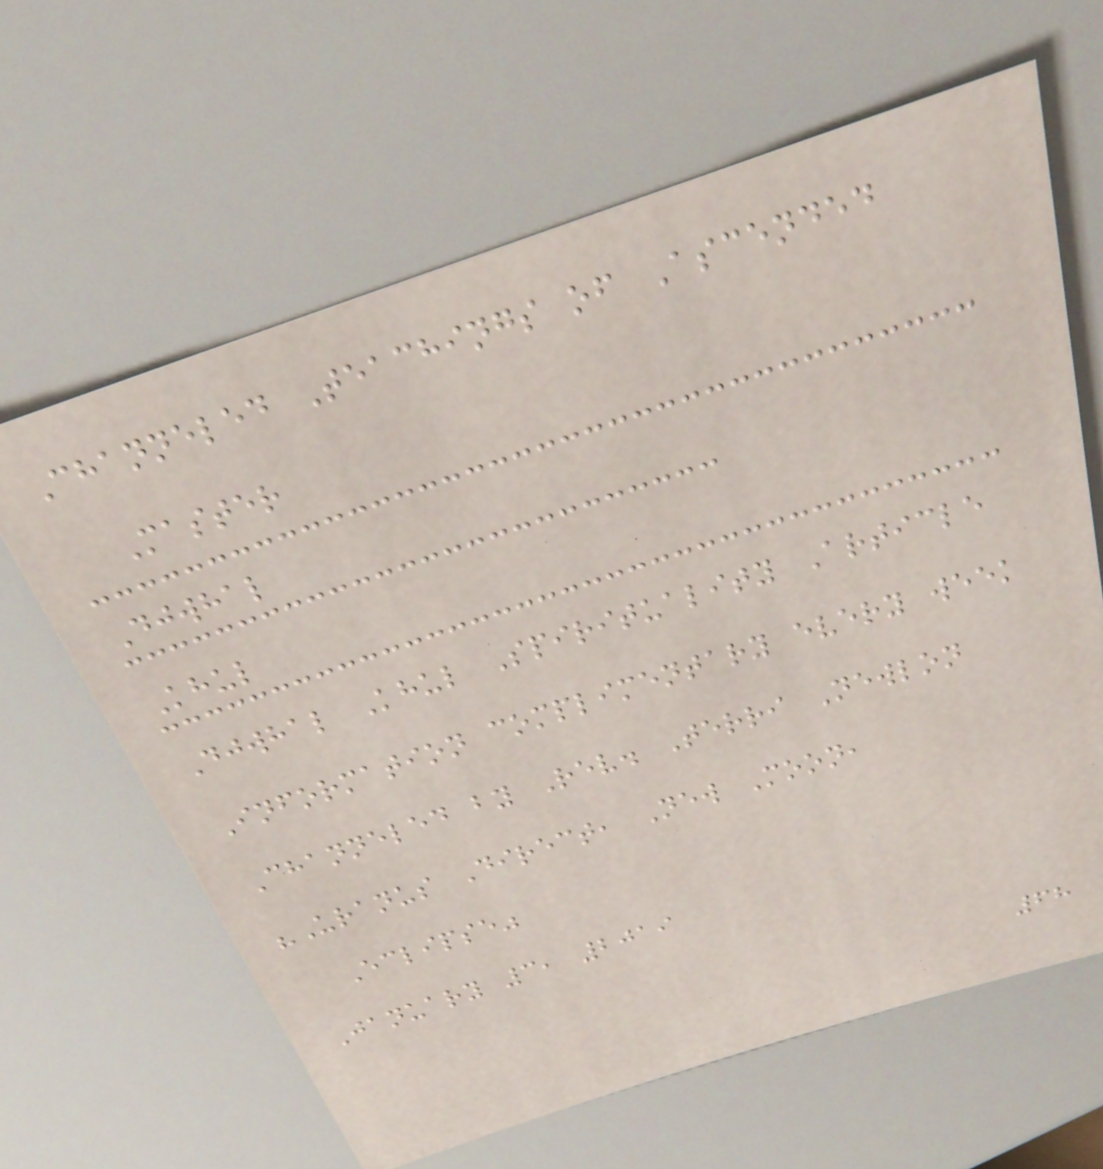Channeled Teachings of Ascended
Master
Djwhal
Khul
Djwhal Khul Spirituality Article
Information complimentary every week
Channeled by Rev. Terri Newlon
"Uranus Direct, New Moon,
Eclipse"
January 3, 2019
68
